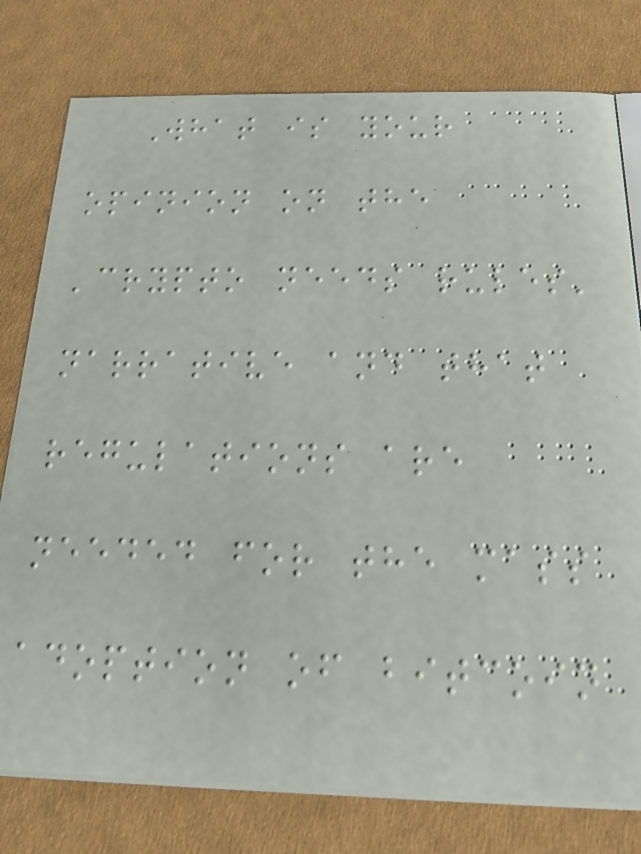What is your
opinion on the
'crypto needs rules'
narrative and that
regulations are
needed for the mass
adoption of bitcoin
